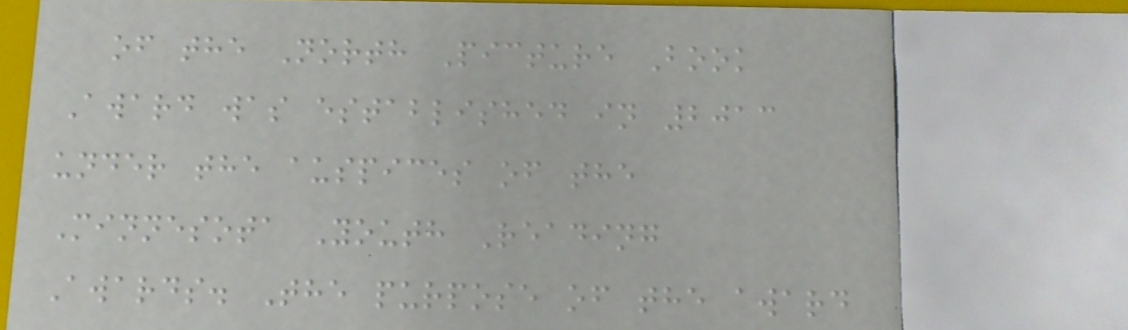of the North Picture Book
Award was established in 2013
under the auspices of the
Minnesota Youth Reading
Awards. The purpose of the award
